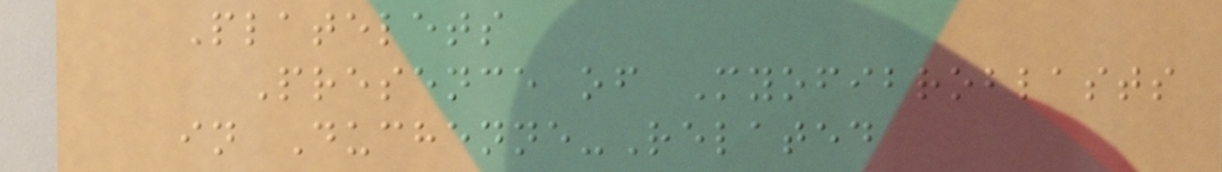Platelets
Presence of Myofibroblasts
in Duchenne-Related
